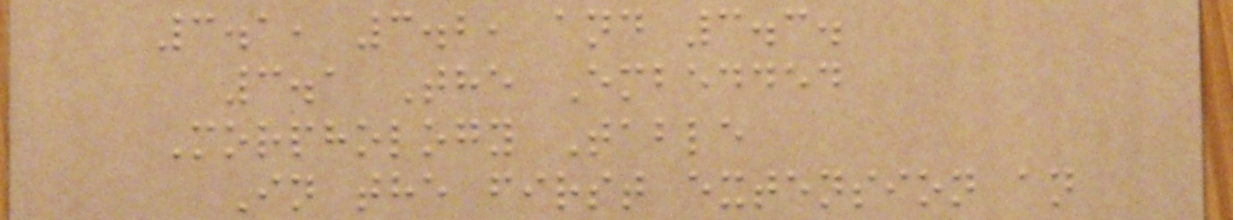3.1, 3.2, and 3.3.
3.1 The Embedded
Morphology Table
In the first extension an
